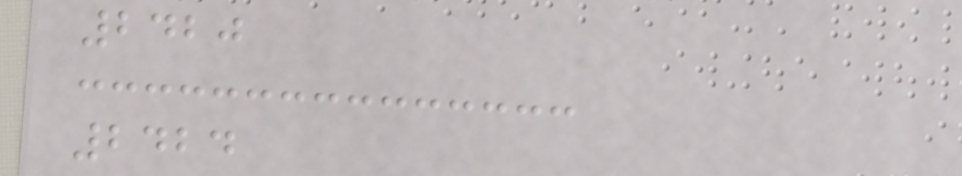2420
2424
